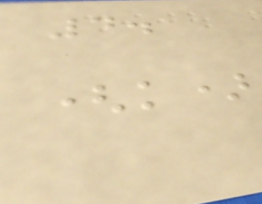4.
(k)
